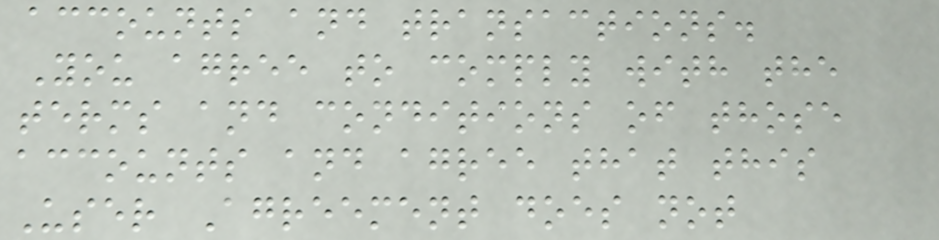accounts and transactions.
You agree to comply with the
terms and conditions of those
accounts and agree that this
User Agreement does not
